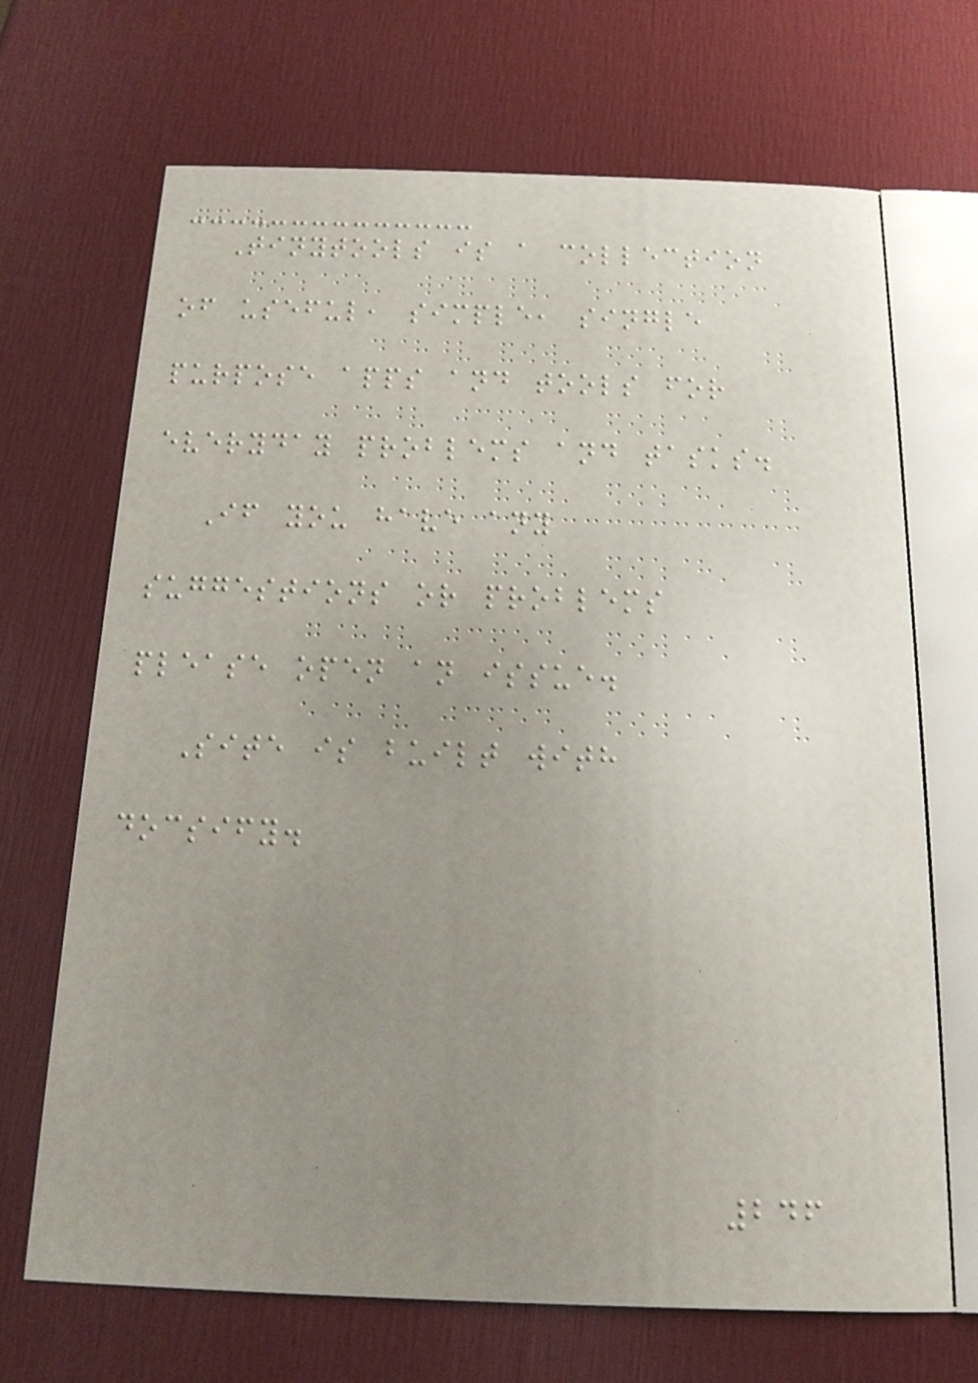Tinytools is a collection
of useful, simple, single
purpose apps and tools for
everyday problems and tasks.
If you have any
suggestions or problems
please open an issue.
Site is built with
docsify.
246
